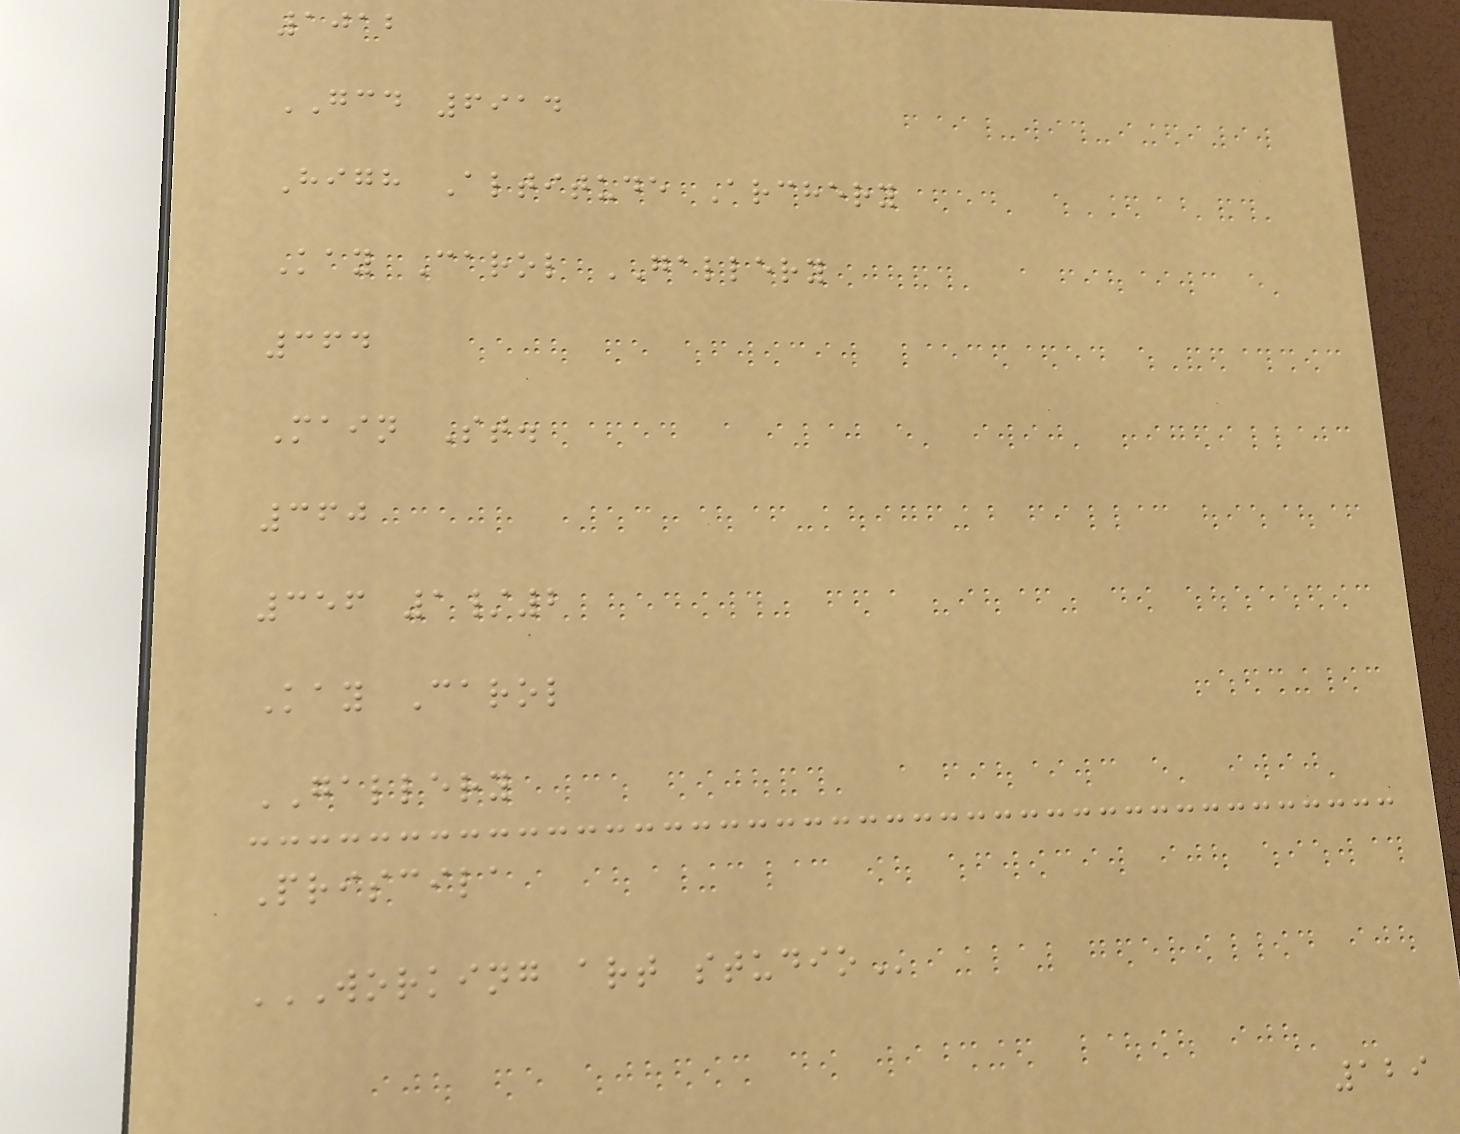1012
GCD 6914
High Altitude Archery
Kay Carol GALLERY
364
Main St.
360
356 1/2
Kay Carol
GALLERY
Priscila
WORKING ART STUDIO
129
